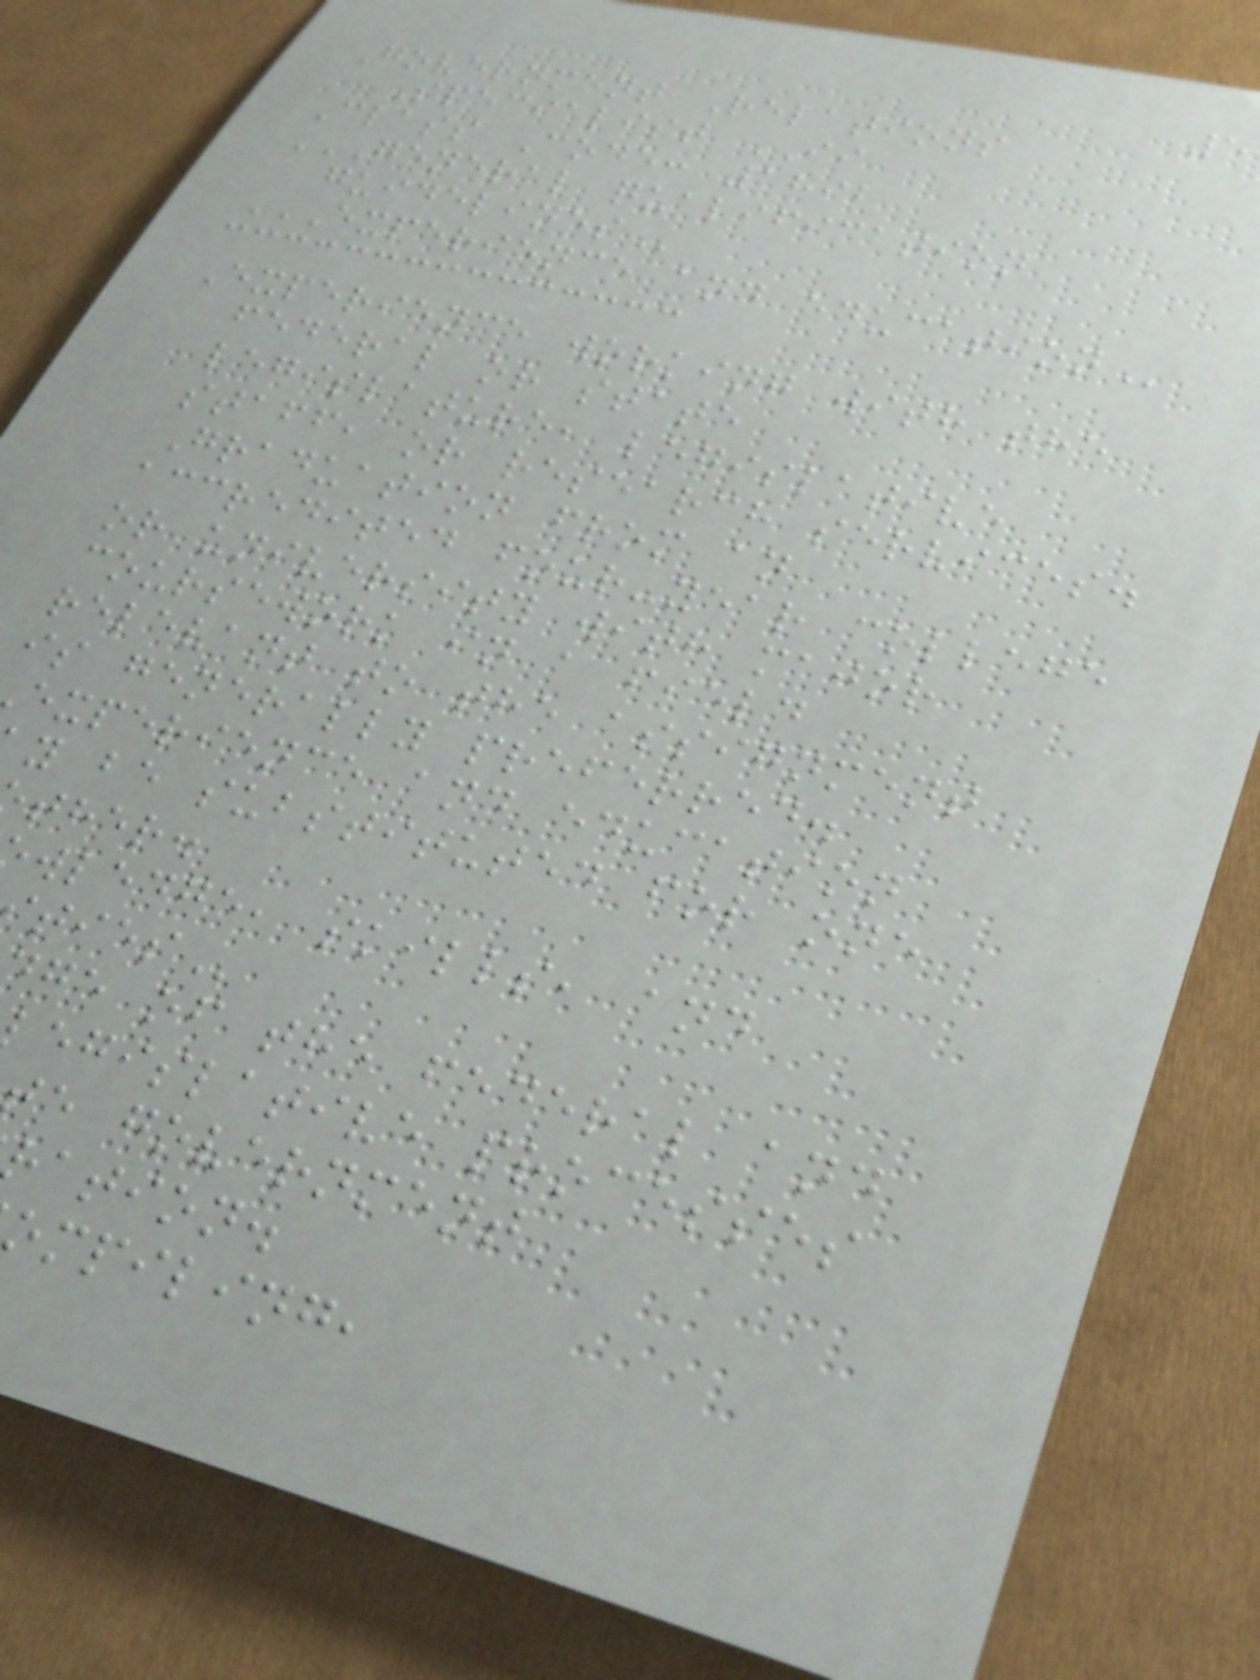Government Relations
Specialist II
Class Code: 1892
GENERAL QUALIFICATION
EXPERIENCE AND EDUCATION
Experience working with the
federal or state
legislature, legislative
staff, or research services.
Graduation from an
accredited four-year college
or university with major
coursework in a field
relevant to the assignment
is generally preferred.
experience and education
y be substituted for one
ther.
wledge, skills, and
ge of the federal and
egislative processes
e government
ation.
ompiling,
